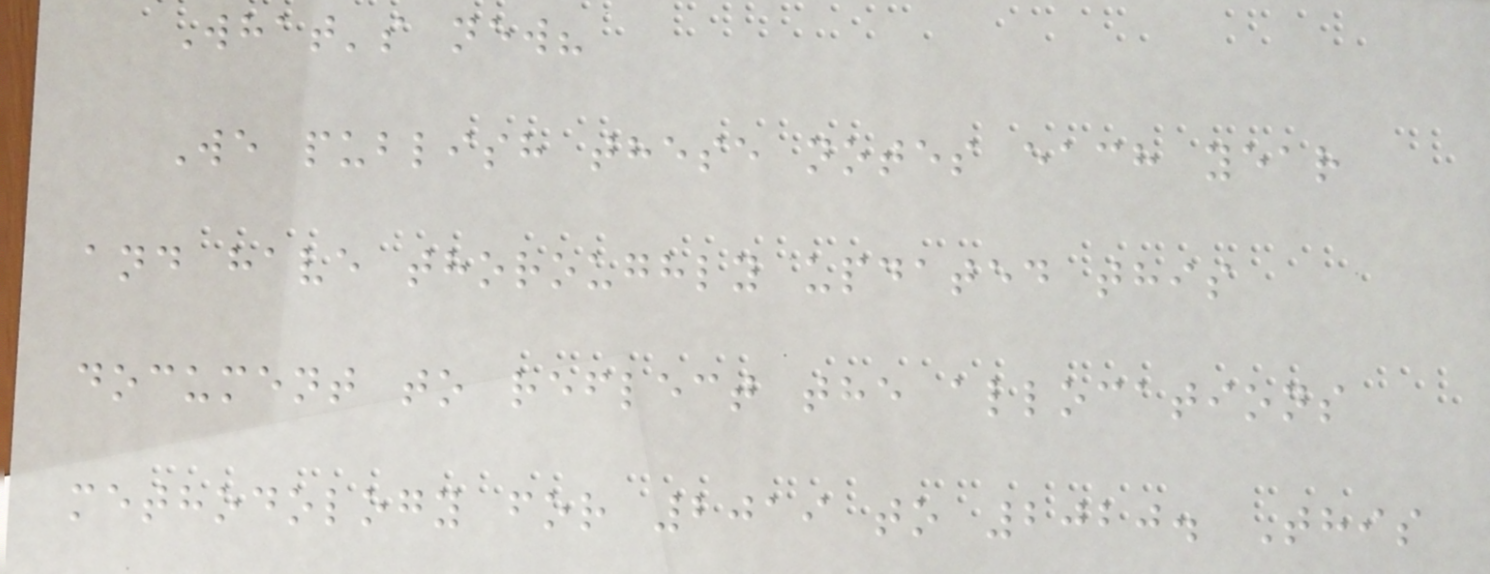What's new?
We publish these notes each year
and have thoroughly updated this
document to reflect the allocations
methodology for 2019 to 2020. This
